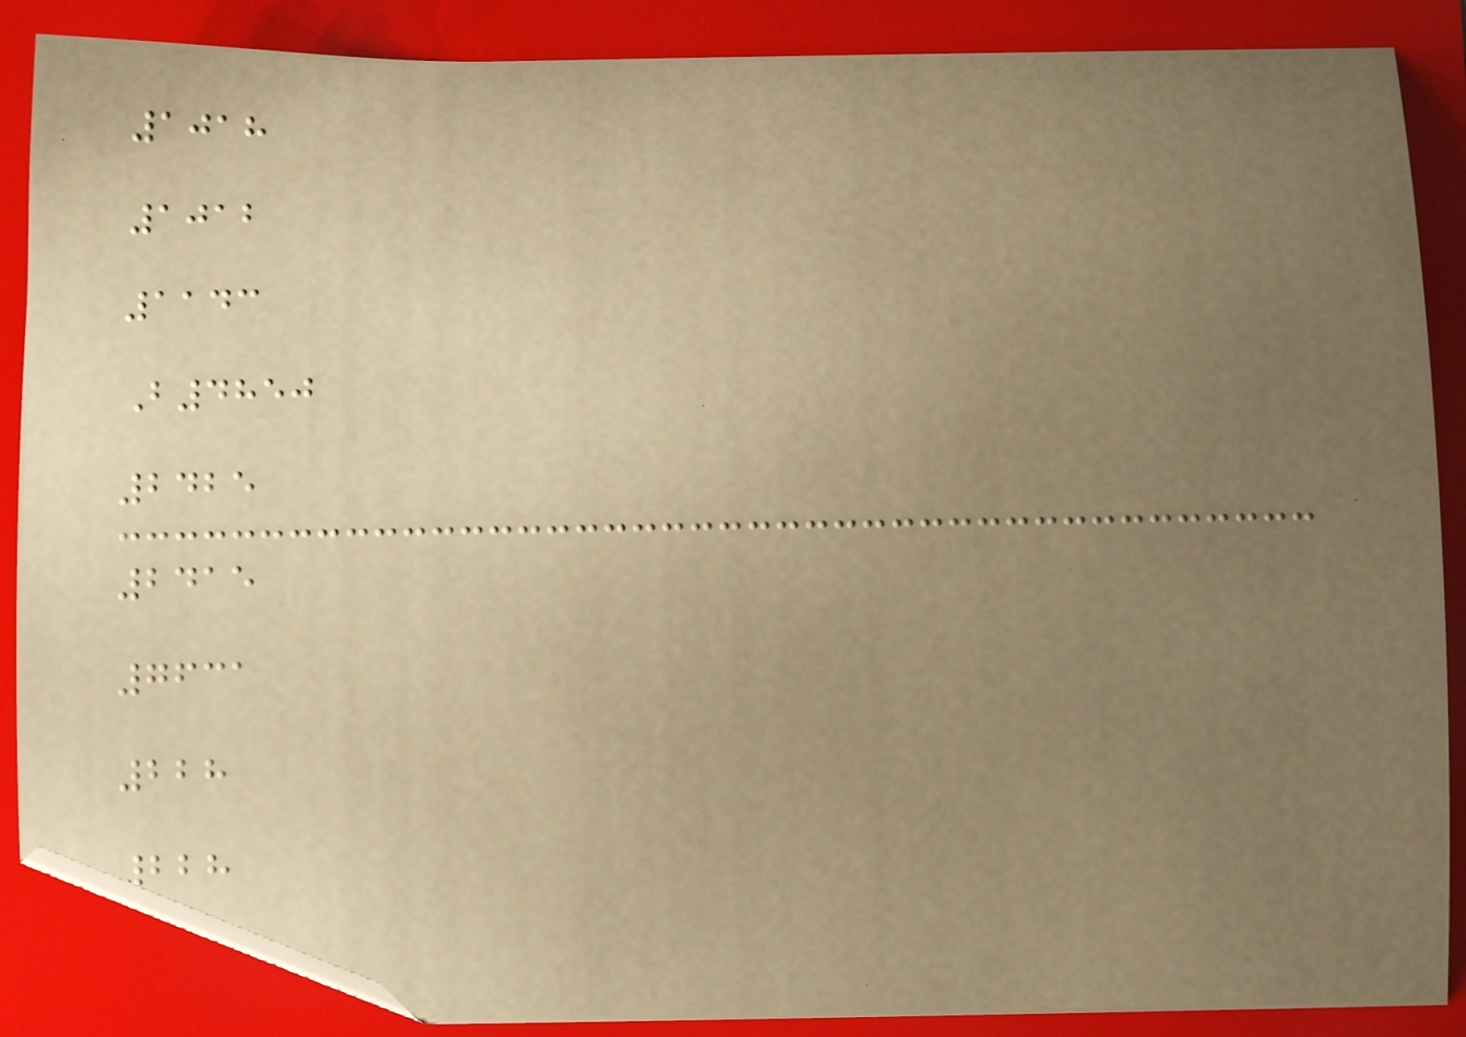1018
1012
1143
B4850
2425
2415
7631
228
228
